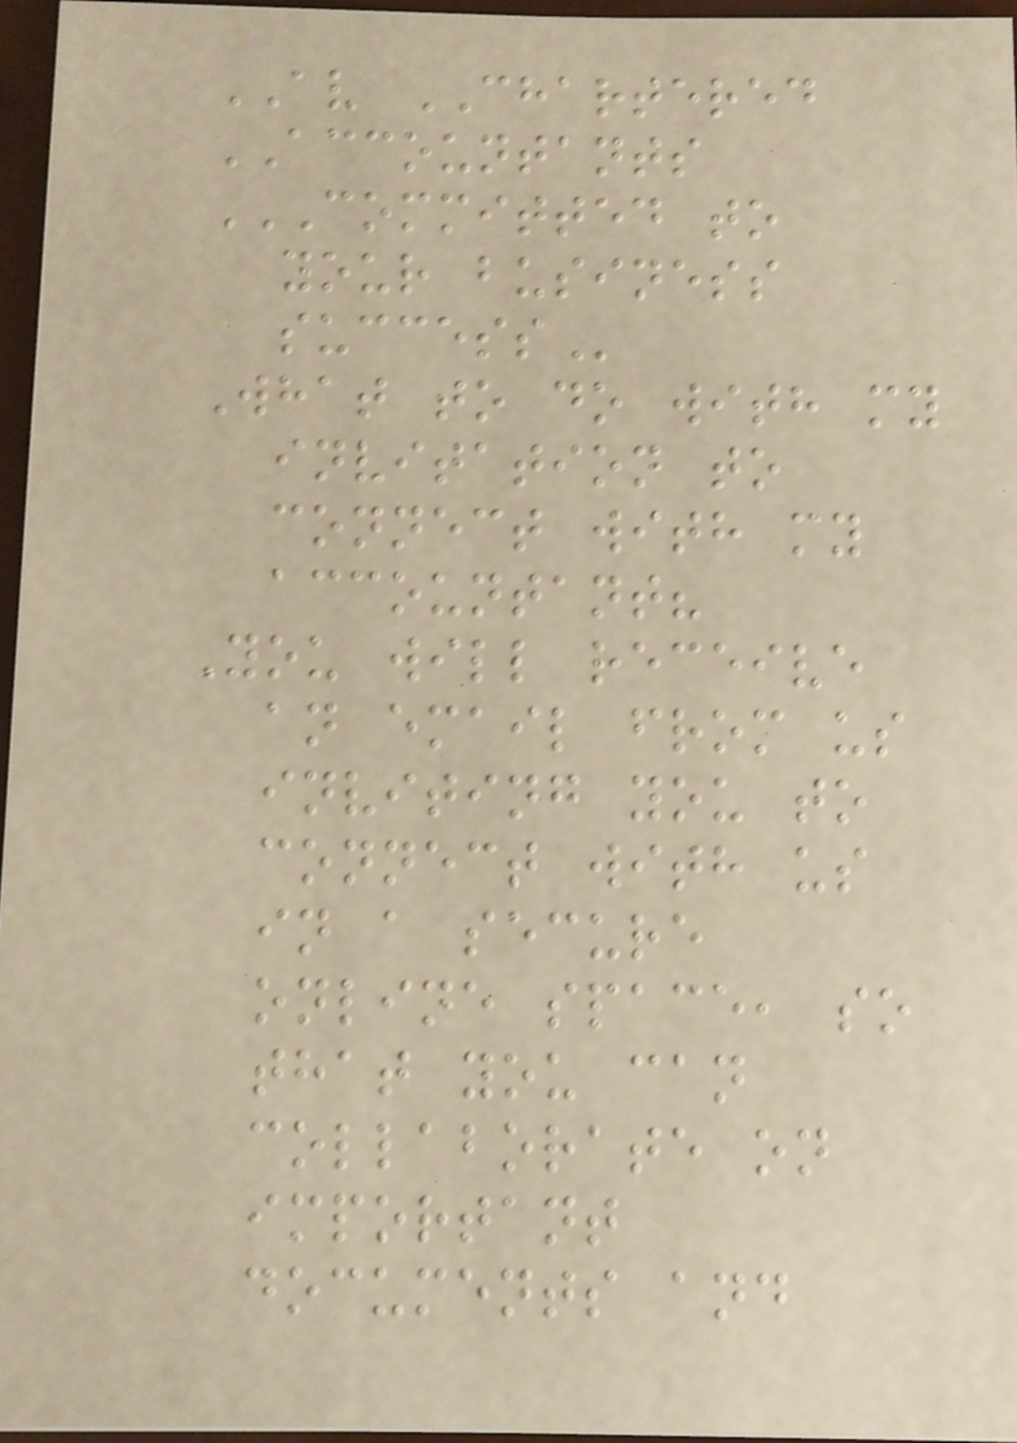AV CHARTERED
ACCOUNTANTS
COMMITTED TO
YOUR BUSINESS
SUCCESS
What to do with my
invitation to
connect with my
accountant?
You will receive
an email from us
inviting you to
connect with us
in a secure
online space, so
that you can
collaborate on
important
documents and
